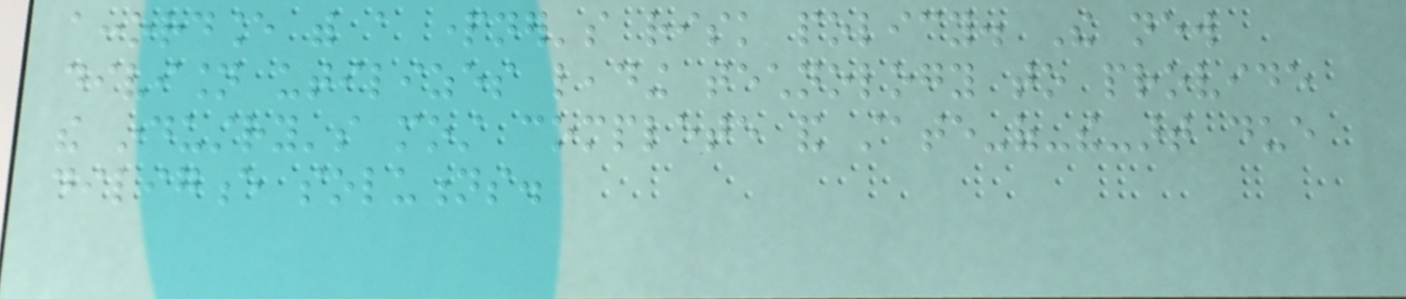accordance with a partner's risk policy. The new
division utilizes leading technology to provide
the industry's most complete and state-of-the-art due
diligence solutions.
